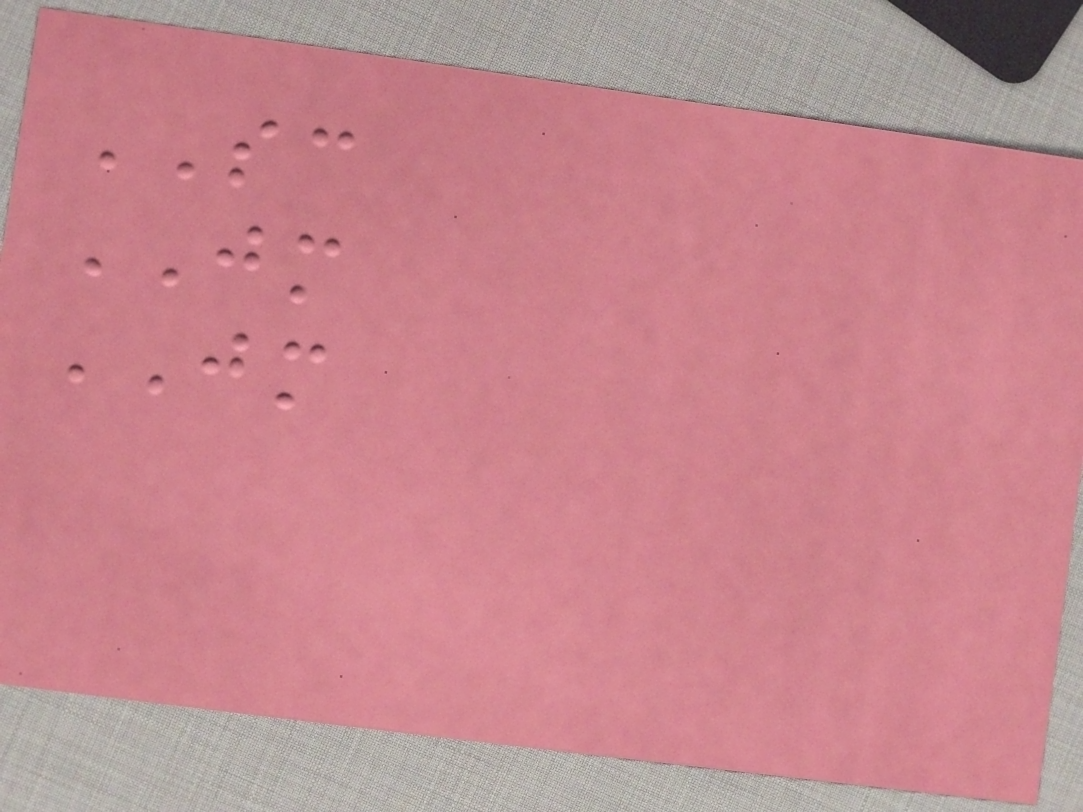SC
JM
JM
